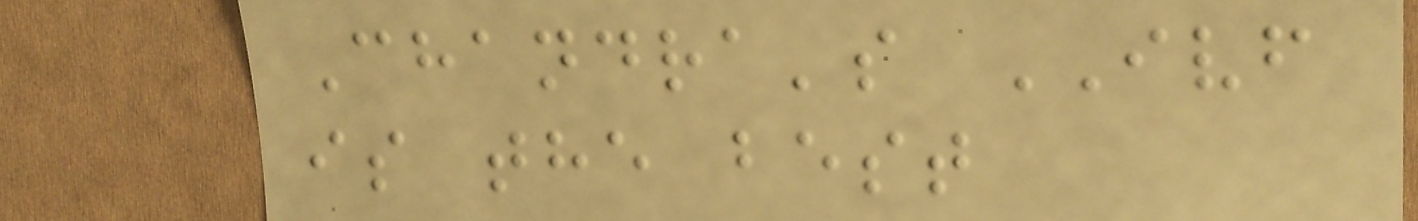Chandra's IVF
is the best
